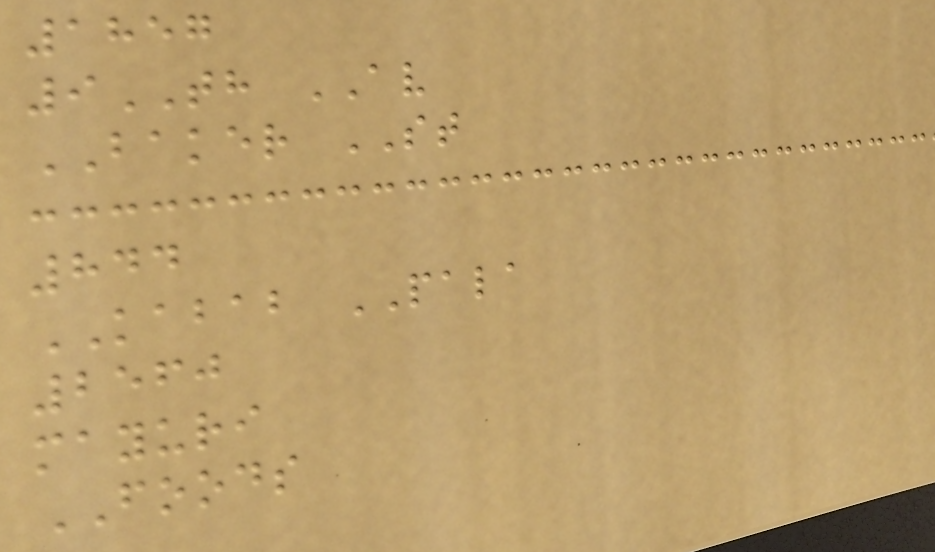1857
9TH AV
BAKER ST
844
KABAB PALA
2560
mayuri
FOODS
